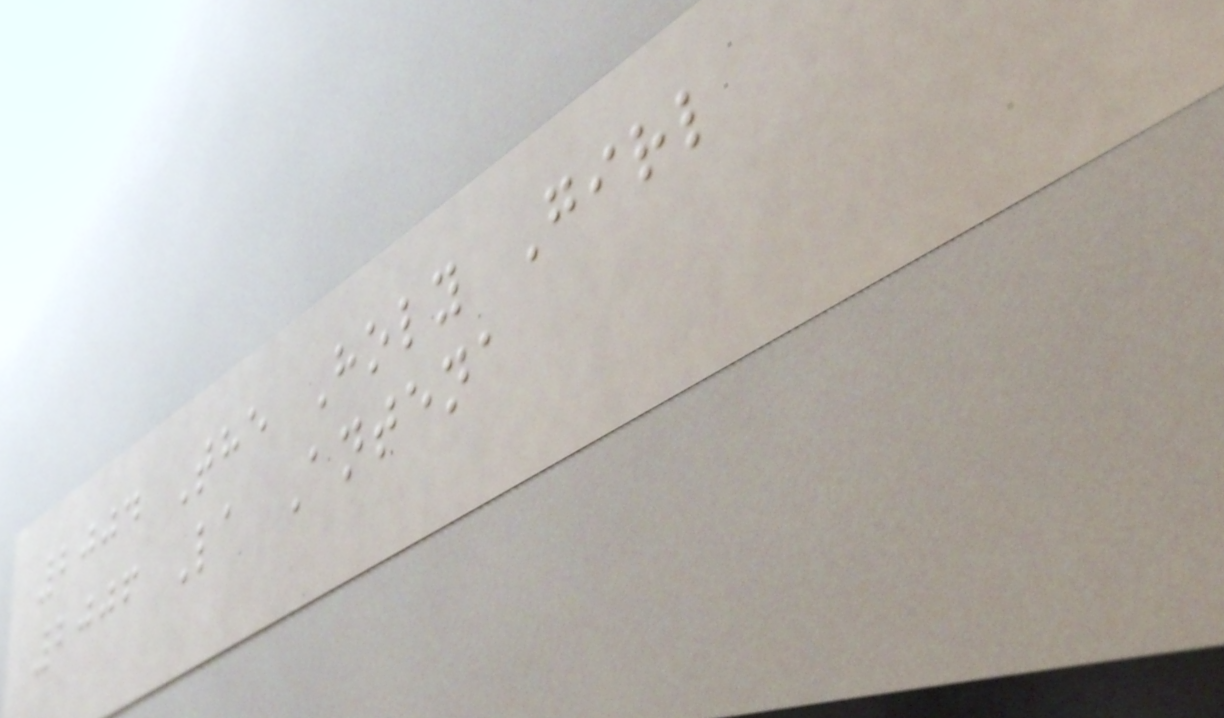2004 The Holy Girl
2006 La Antena
